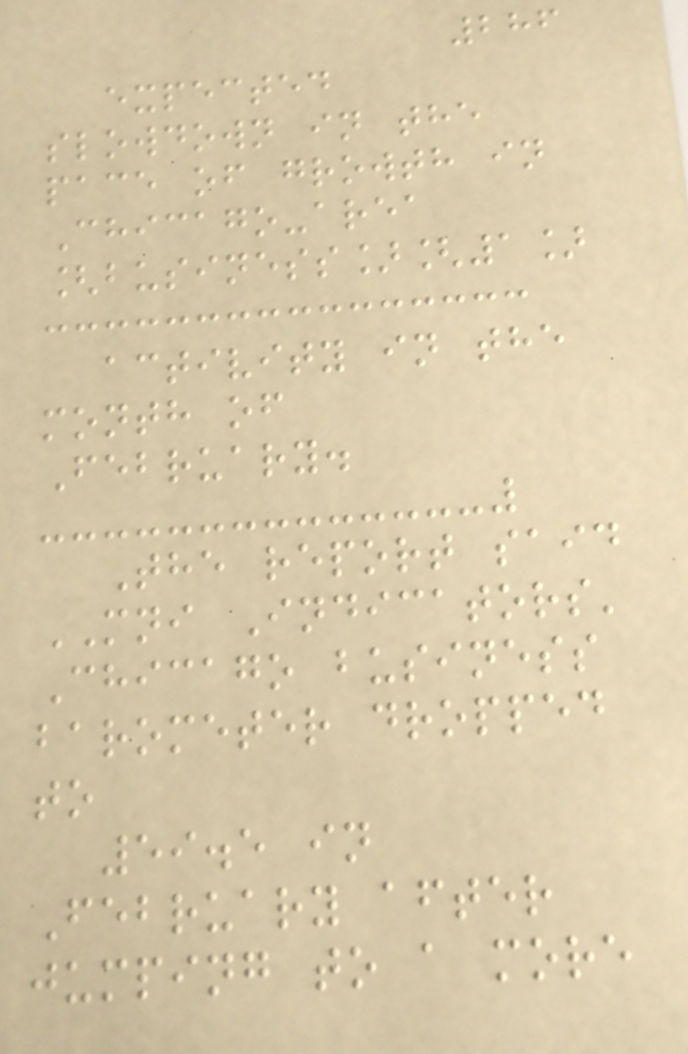286
expected
slowdown in the
pace of growth in
Chicago-area
[business][1]
activity in the
month of
February.
The report said
MNI Indicators'
Chicago business
barometer dropped
to
59.5 in
February after
jumping to a more
